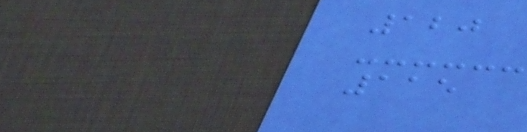120
115
